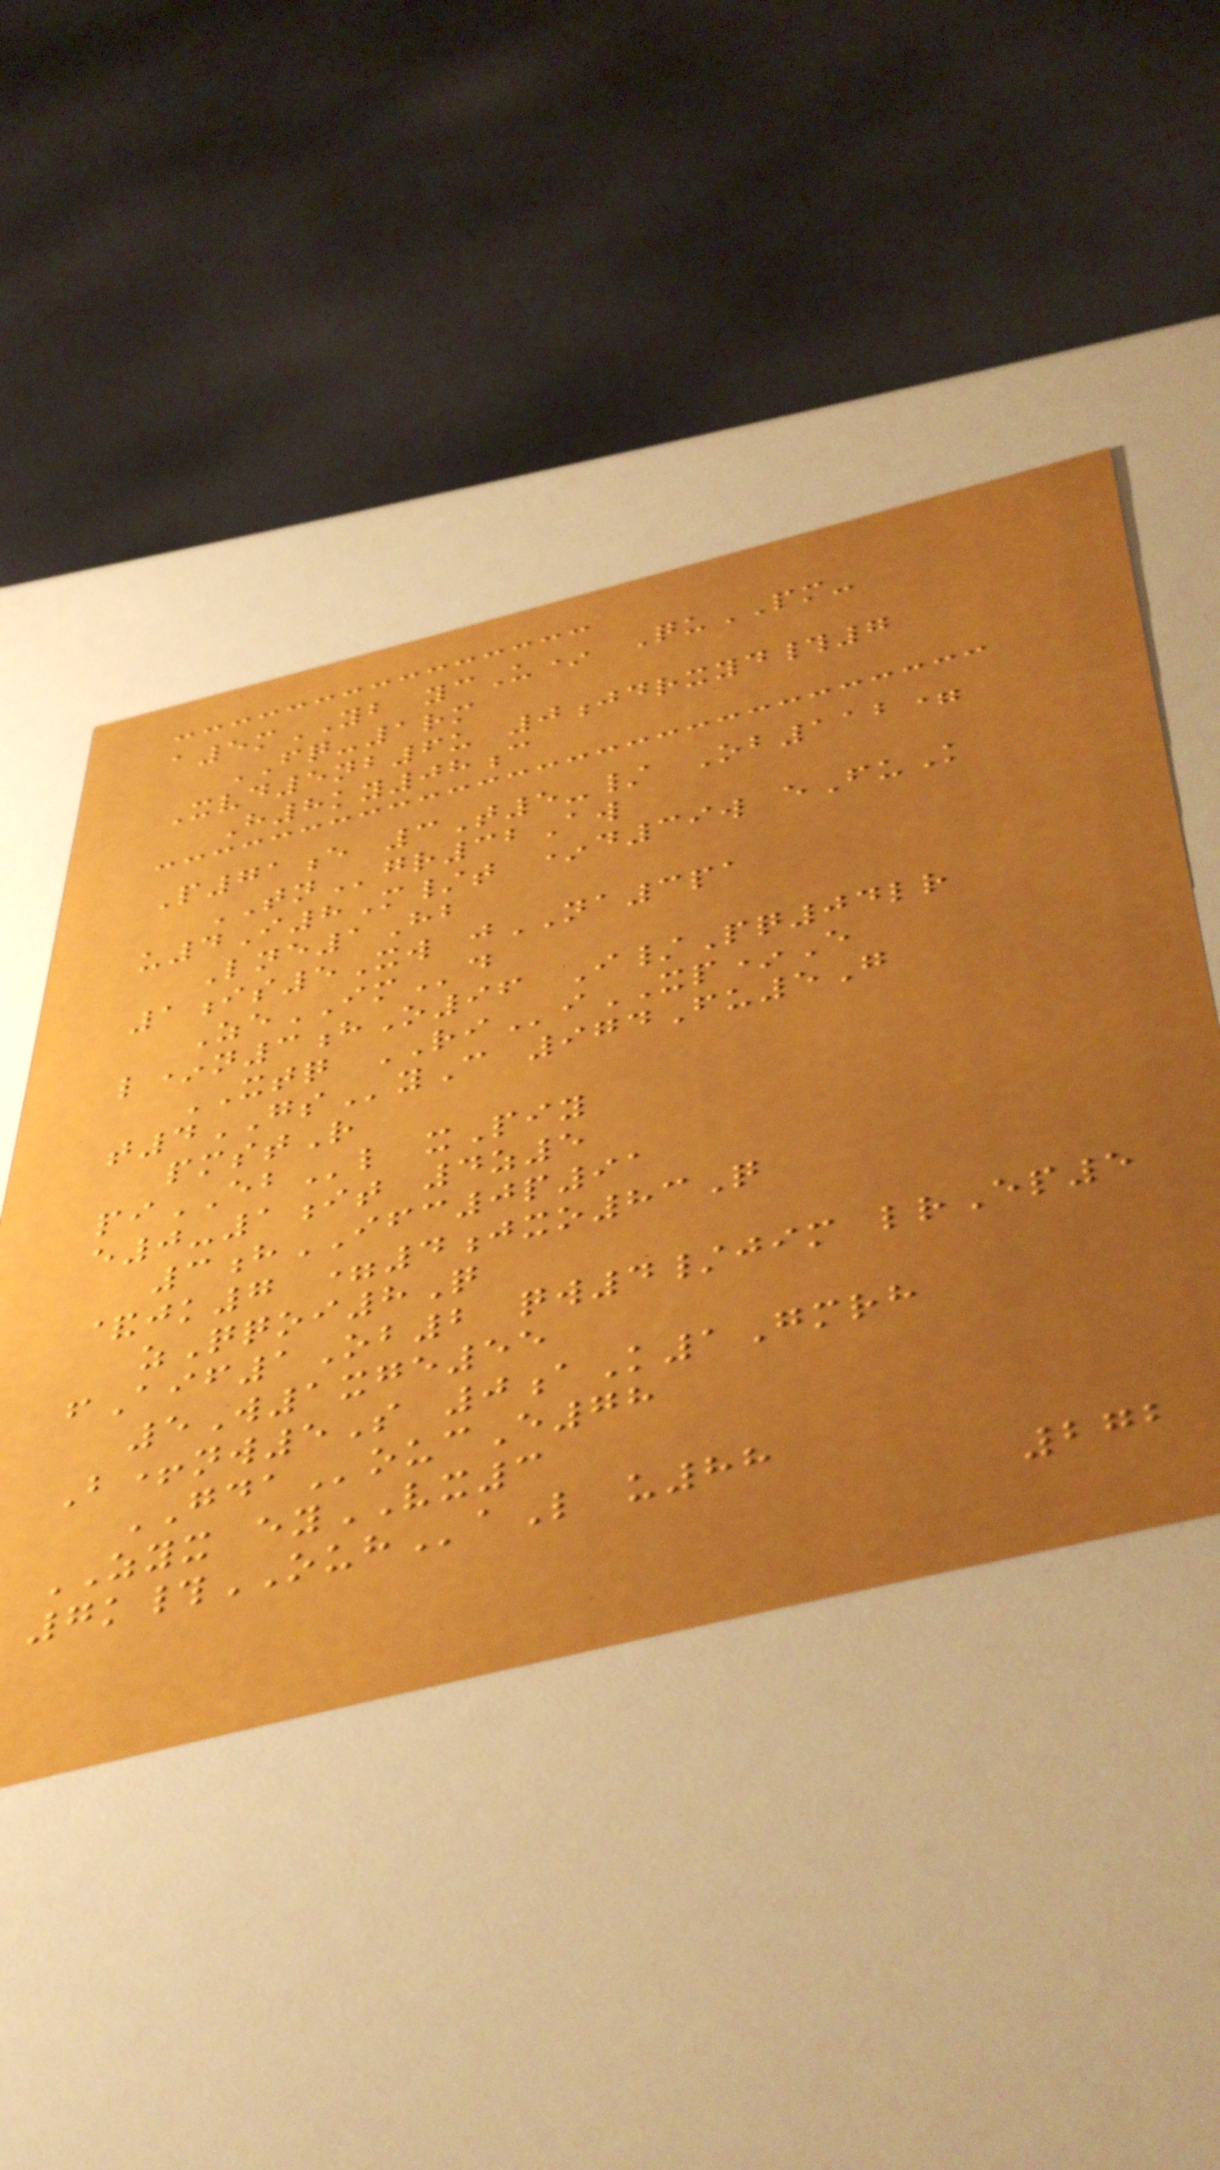a5mYB ycU* QuPM-
FQ-1rm
Xvd5nb6u 0jdrxyd#7
H8ky08c
P71e 3T5-/ Ob112=
TNgr32Aw
u4I8M/t *d39w eFuK
Lne1Hb
1is5Xw jNA3pa
ZeIMd
l*n3hO96 I/Pq04lr
XTQ RIiXP*E
t4GSyC 974Fu5G
pmstR
piEBl xPiy
e0-1it 4z5
3hIFC0p91
&jk7 =4jxo83Q
zQqoi8Q
fAif1Ob2 qw4/jim lrEp5
5W1xge55
B+nw5S 0aK1Gmrh
GDAoucE78
ZYX eyVX3
7k#OUHaL u88
272
